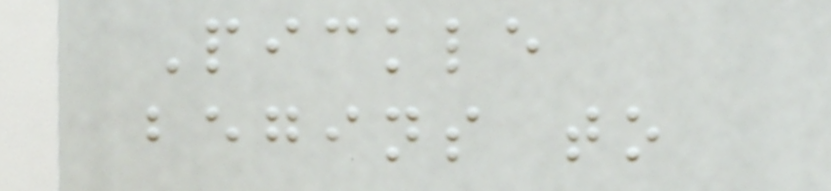Pickle
begins to
